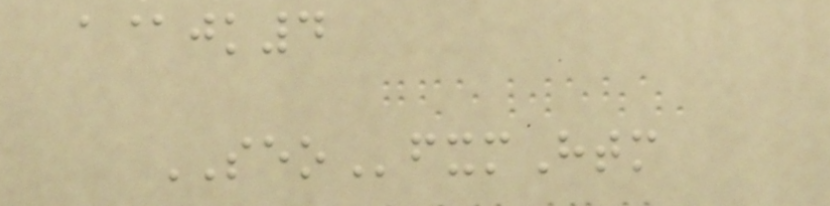a@jk4
SEOfxmHtm
